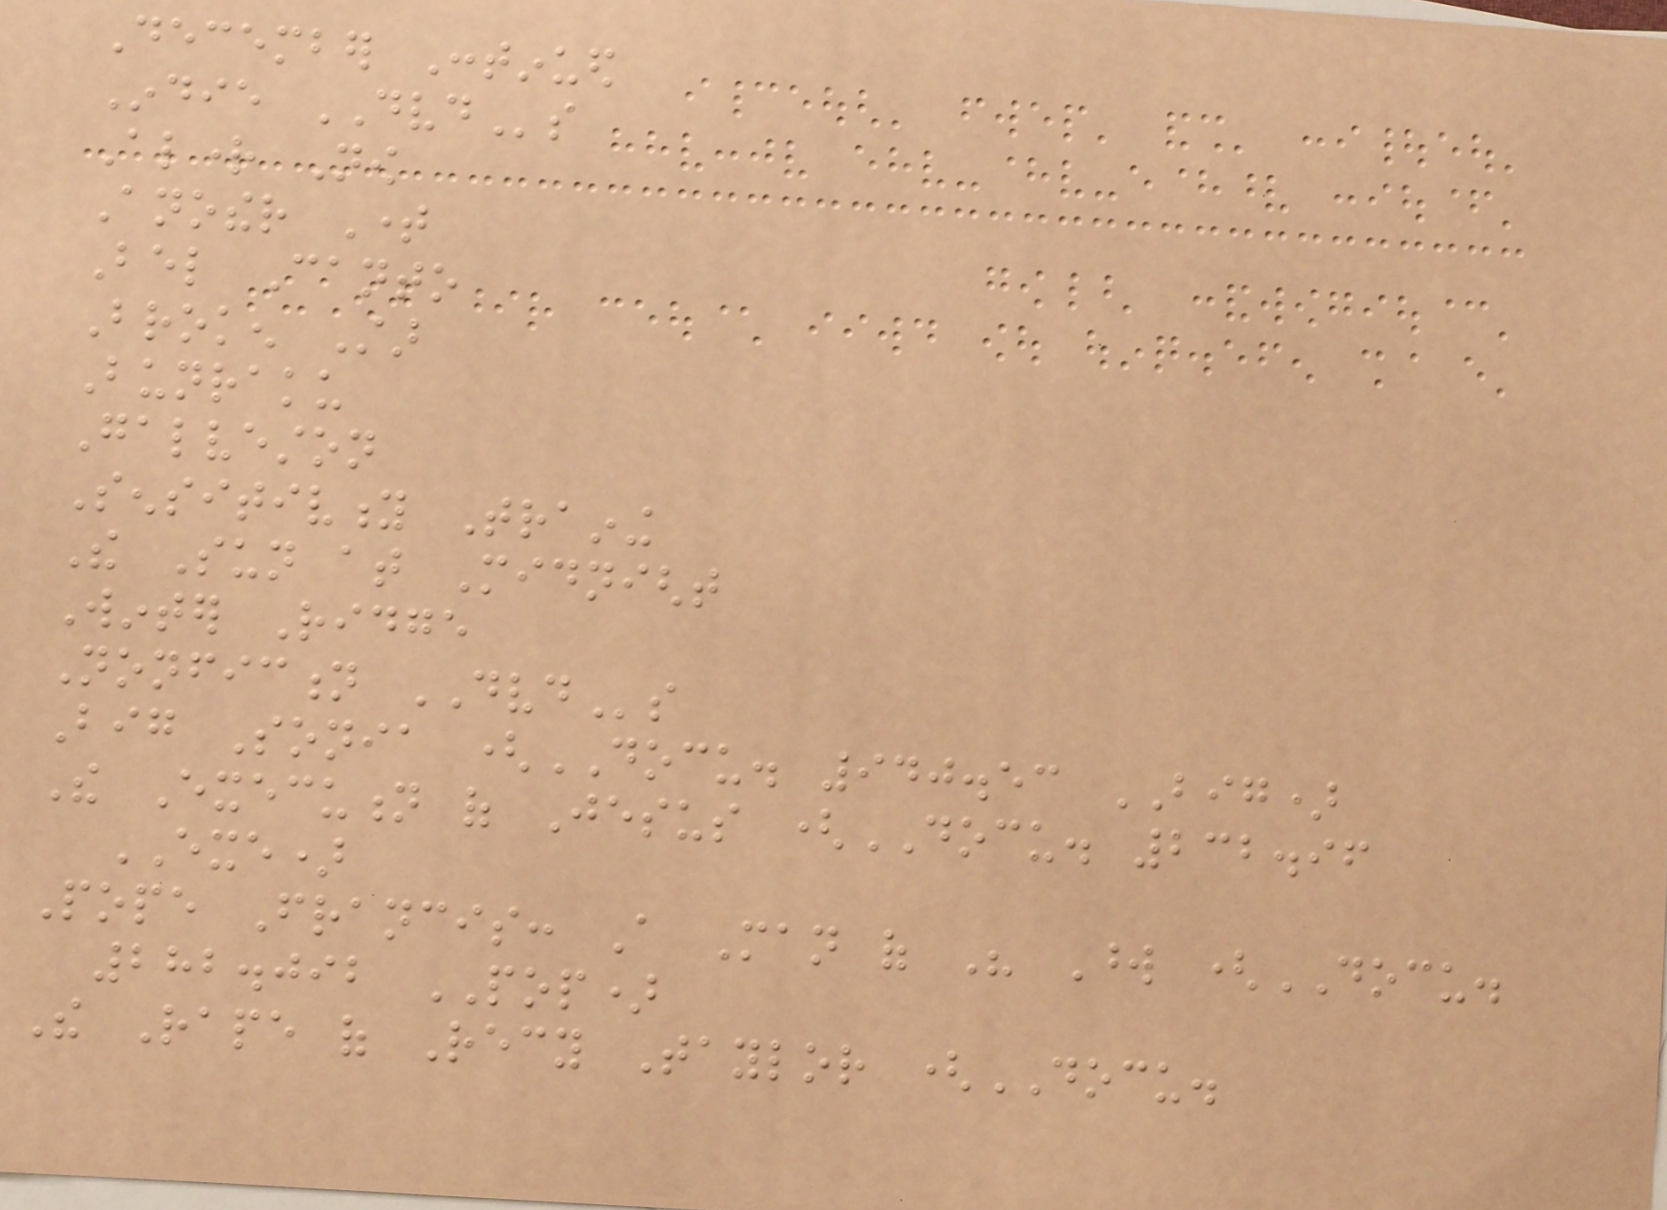December Continued
Indie DVDs
Alright Now
Another Time
Bel Canto
Broken Star
Bunraku
Galveston
Sensitivity Training
The Sun at Midnight
Winter Ridge
Nonfiction DVDs
Big Sonia (DOCU. 940.53 BIG)
The Execution of Jesus (DOCU. 232.96
EXE)
Pope Francis: A Man of His Word (DOCU.
282.092 POP)
The Rape of Recy Taylor (DOCU.
